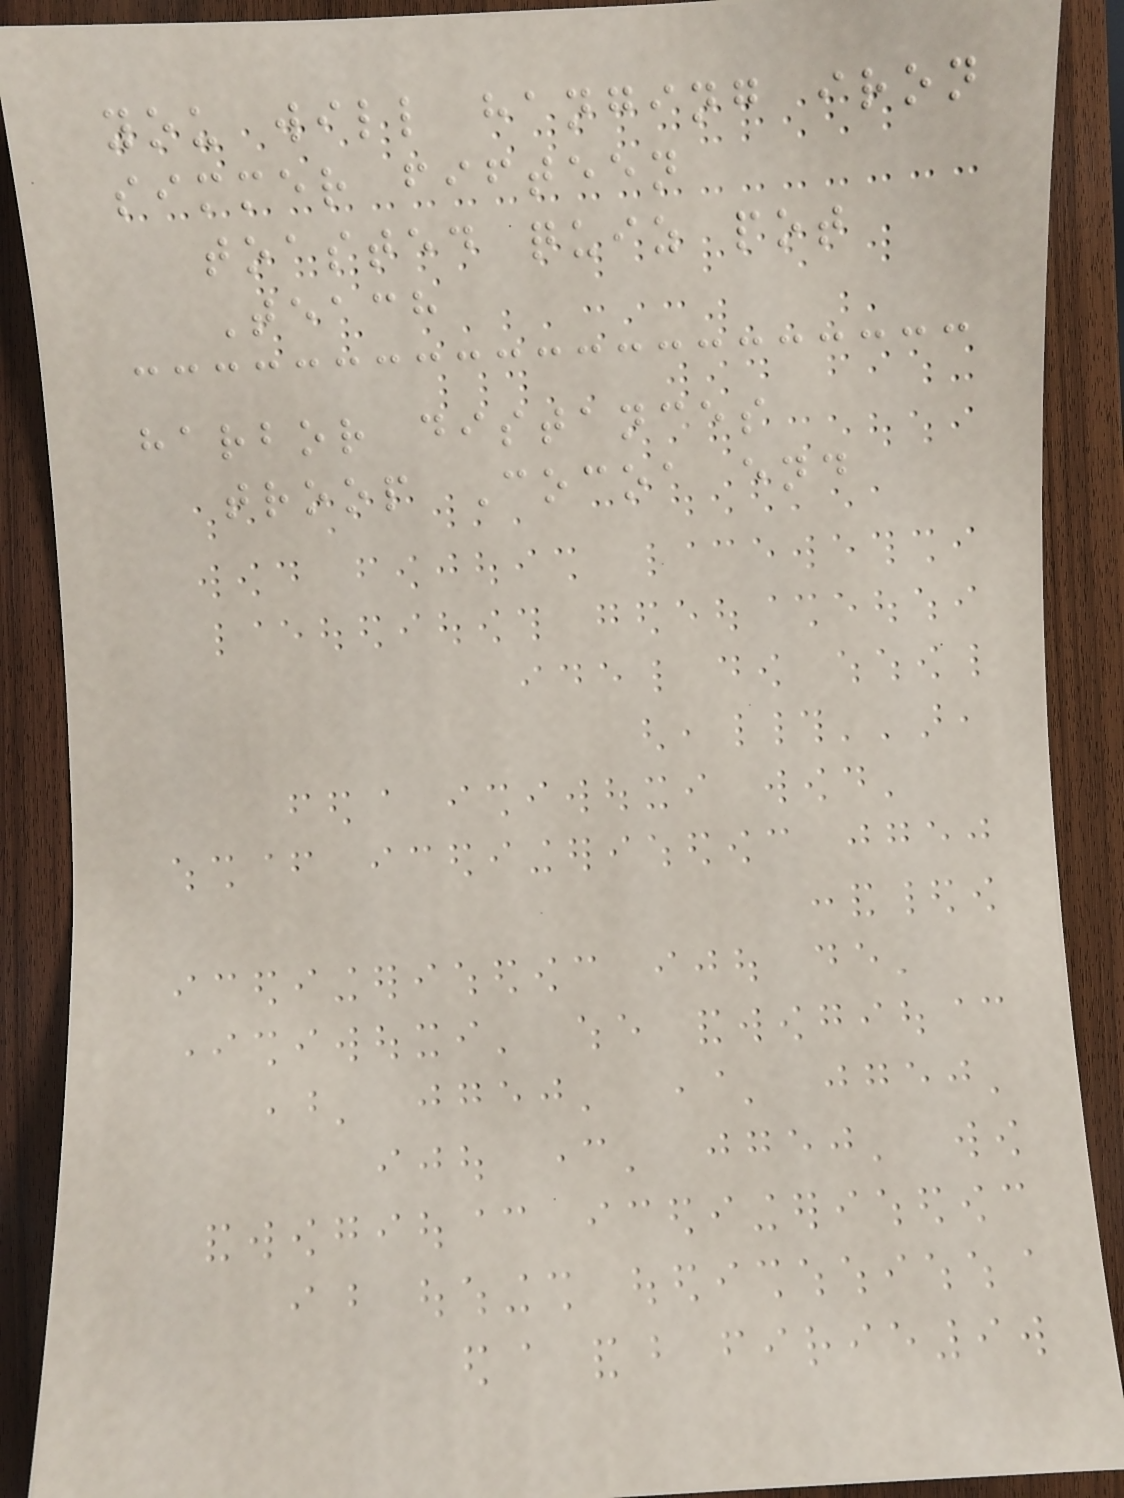you will hanging iron
simmer fifteen
toasted quiz pot
Teach
harbor distances
troop Cocoa end
